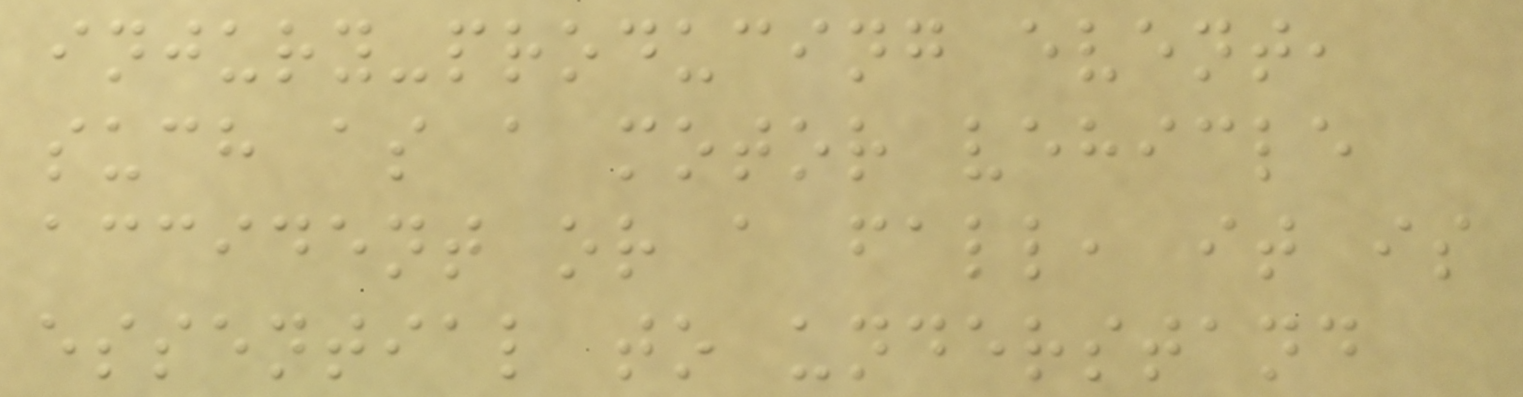injury-producing event,
such as a motor vehicle
accident or a fall, it is
essential to understand
